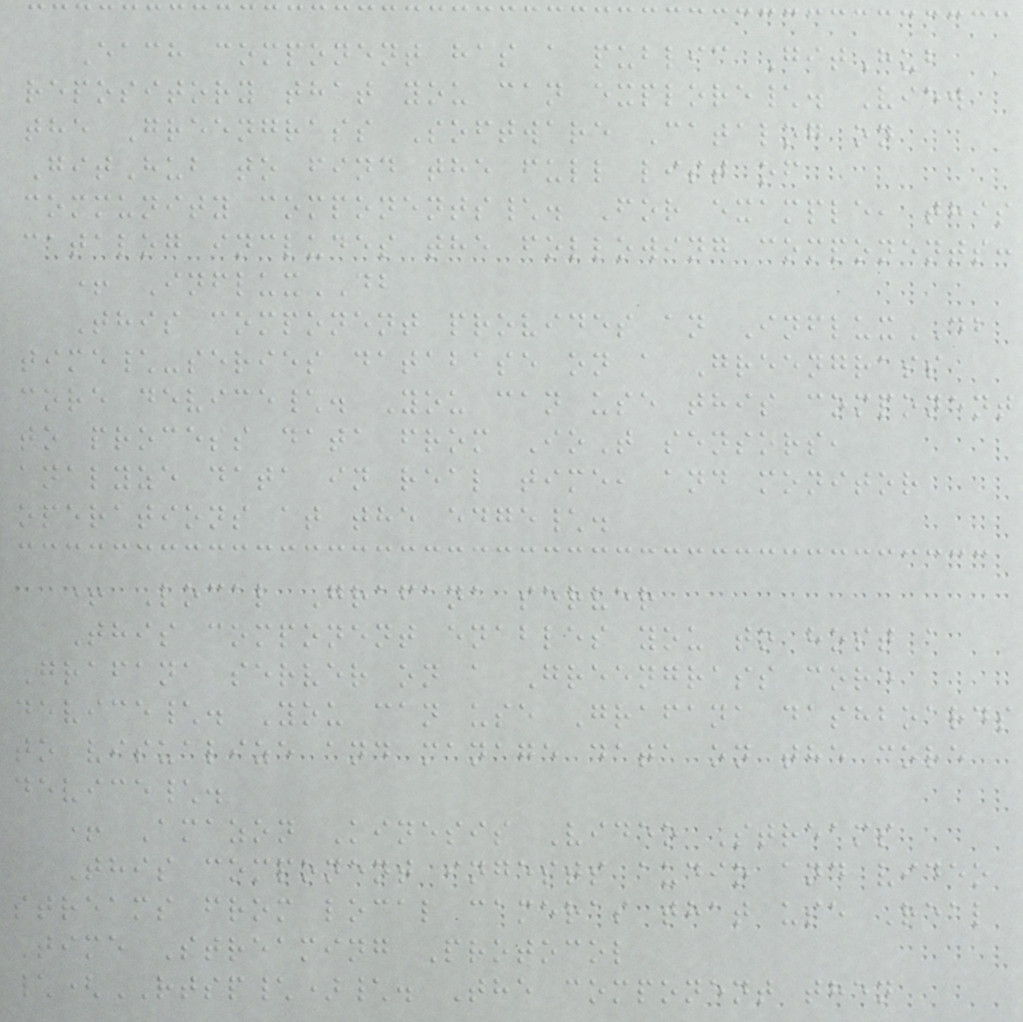Each component has a public GitHub
repository that you can explore\. View
the Greengrass Software Catalog on
GitHub to find the full list of
community components\. For example, this
catalog includes the following components:
+ InfluxDB
This component provides an InfluxDB
time\-series database on a Greengrass
core device\. You can use this component
to process data from IoT sensors,
analyze data in real time, and monitor
operations at the edge\.
+ Local Grafana server
This component enables you to host a
Grafana server on a Greengrass core
device\. You can use Grafana dashboards
to visualize and manage data on the core
device\.
+ Amazon Kinesis Video Streams
This component ingests audio and video
streams from local cameras that use Real
Time Streaming Protocol
\(RTSP\)\. The component then
